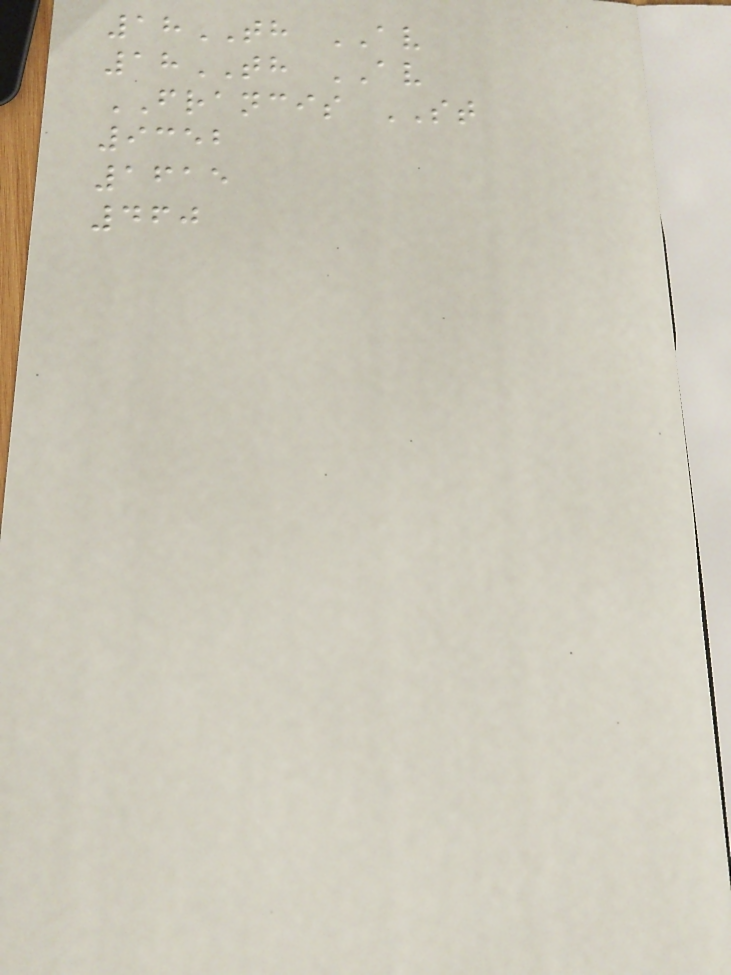18TH AV
18TH AV
FRANCIS ST
9352
1615
460
